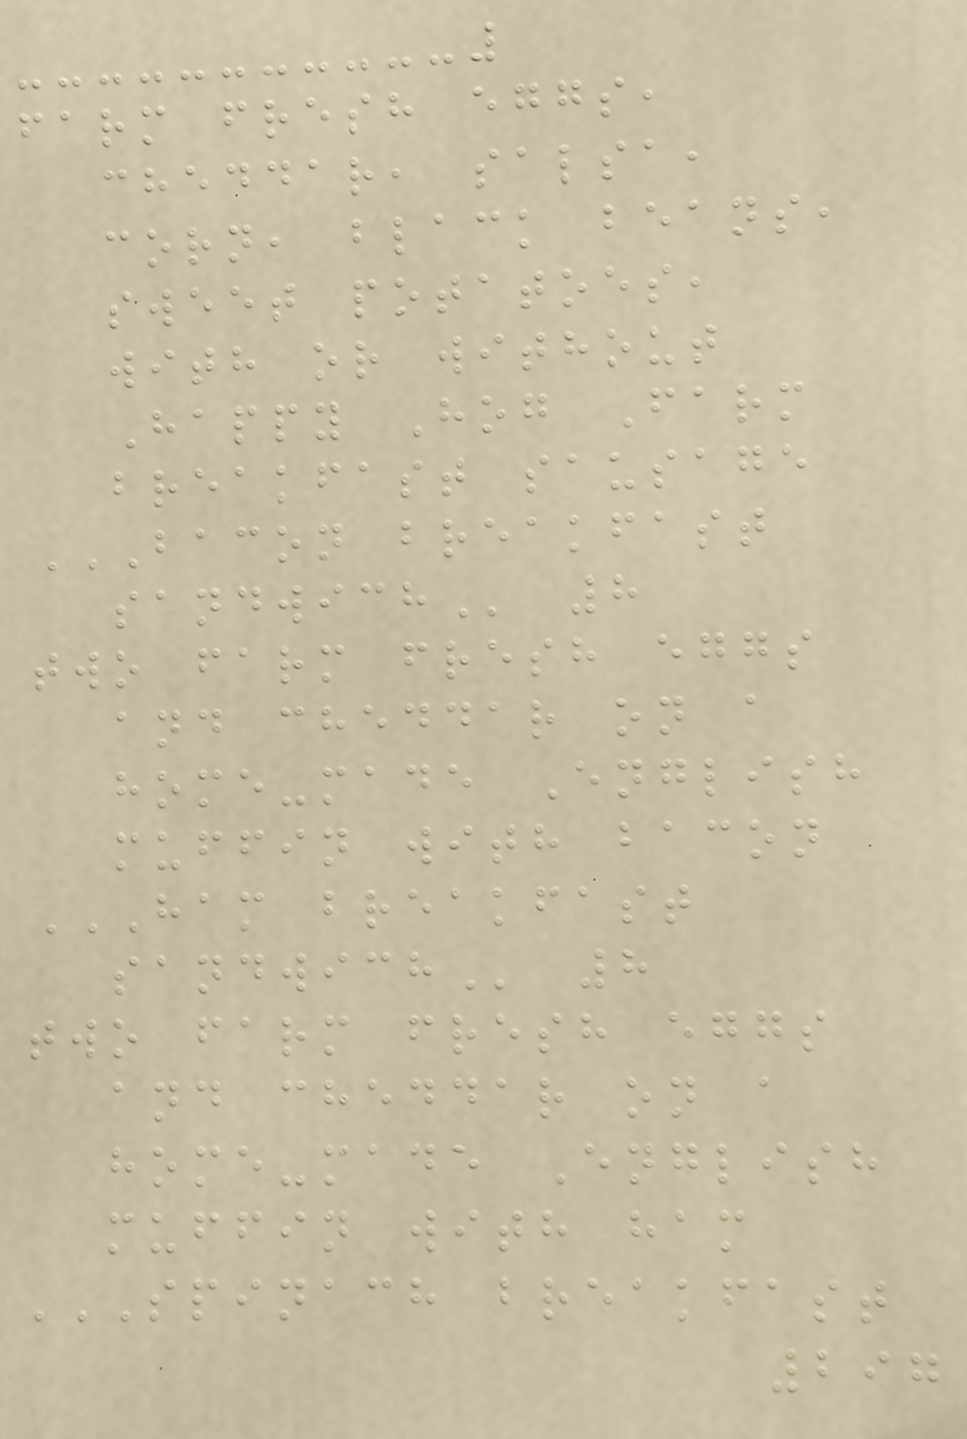farm fresh eggs,
cheddar, salsa,
corn, black beans,
sweet potatoes,
with or without
Happy Hog Farm
breakfast sausage
BACON BREAKFAST
SANDWICH 8
two farm fresh eggs
and cheddar on a
home-made English
muffin with bacon
HAM BREAKFAST
SANDWICH 8
two farm fresh eggs
and cheddar on a
home-made English
muffin with ham
SPINACH BREAKFAST
297
